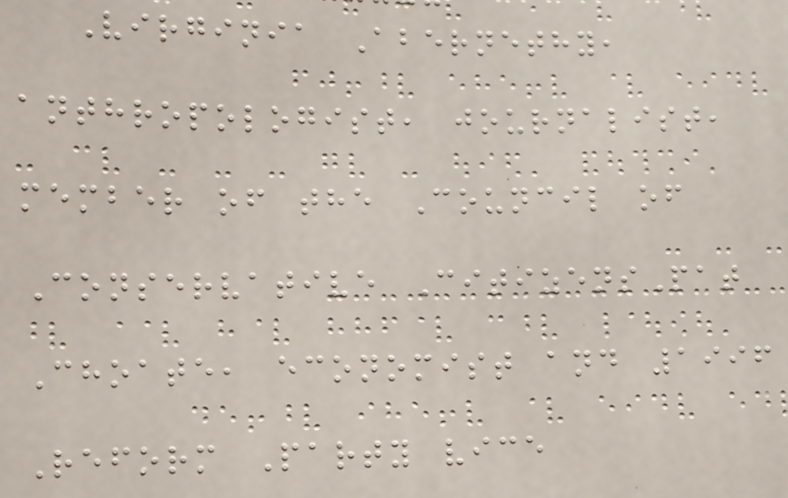Virginia Abernethy,
anthropologist, journalist,
member of the Council of
Conservative CitizensPat
Choate, economist and 1996
Reform Party vice
